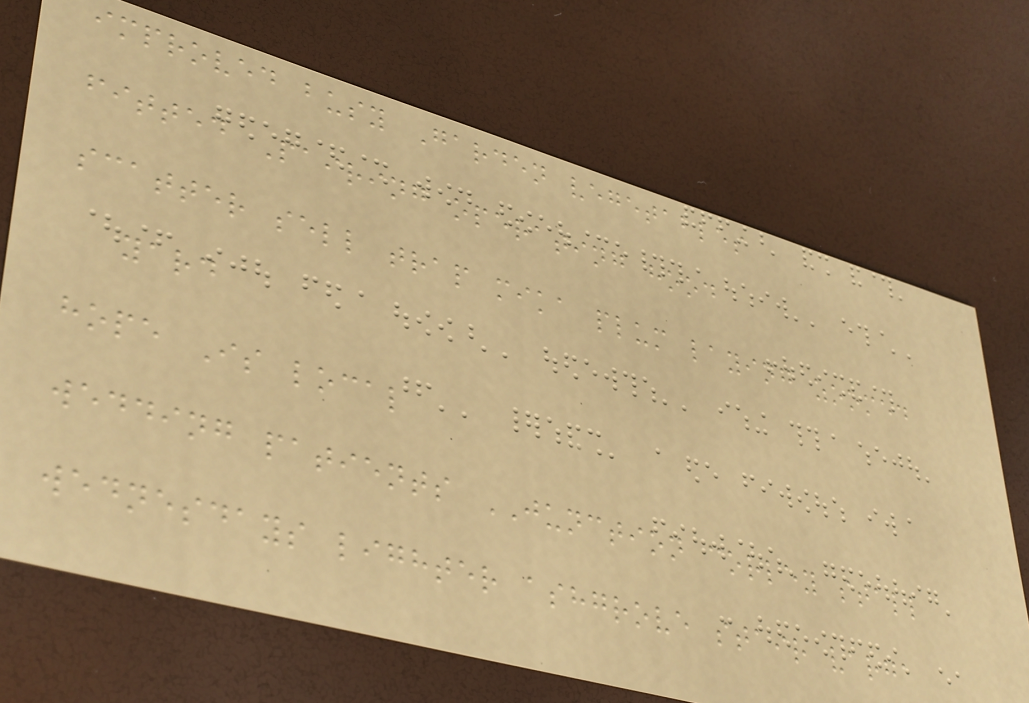improved busy Garden vegetables
fitted Pairing operating hood
scatter sell trap mika plum laying zoomed
yard
hope Is local
wedding patients JUNCTION corley stall
wednesdays lighter ashgrove stair varga
